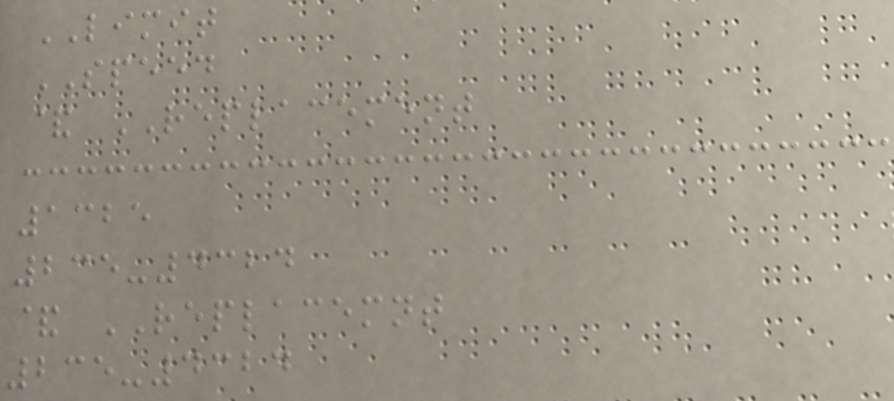LIMIT
SPEED
& REPLACEMENT
1325
235-4324
& REPLACEMNT
235-4324
